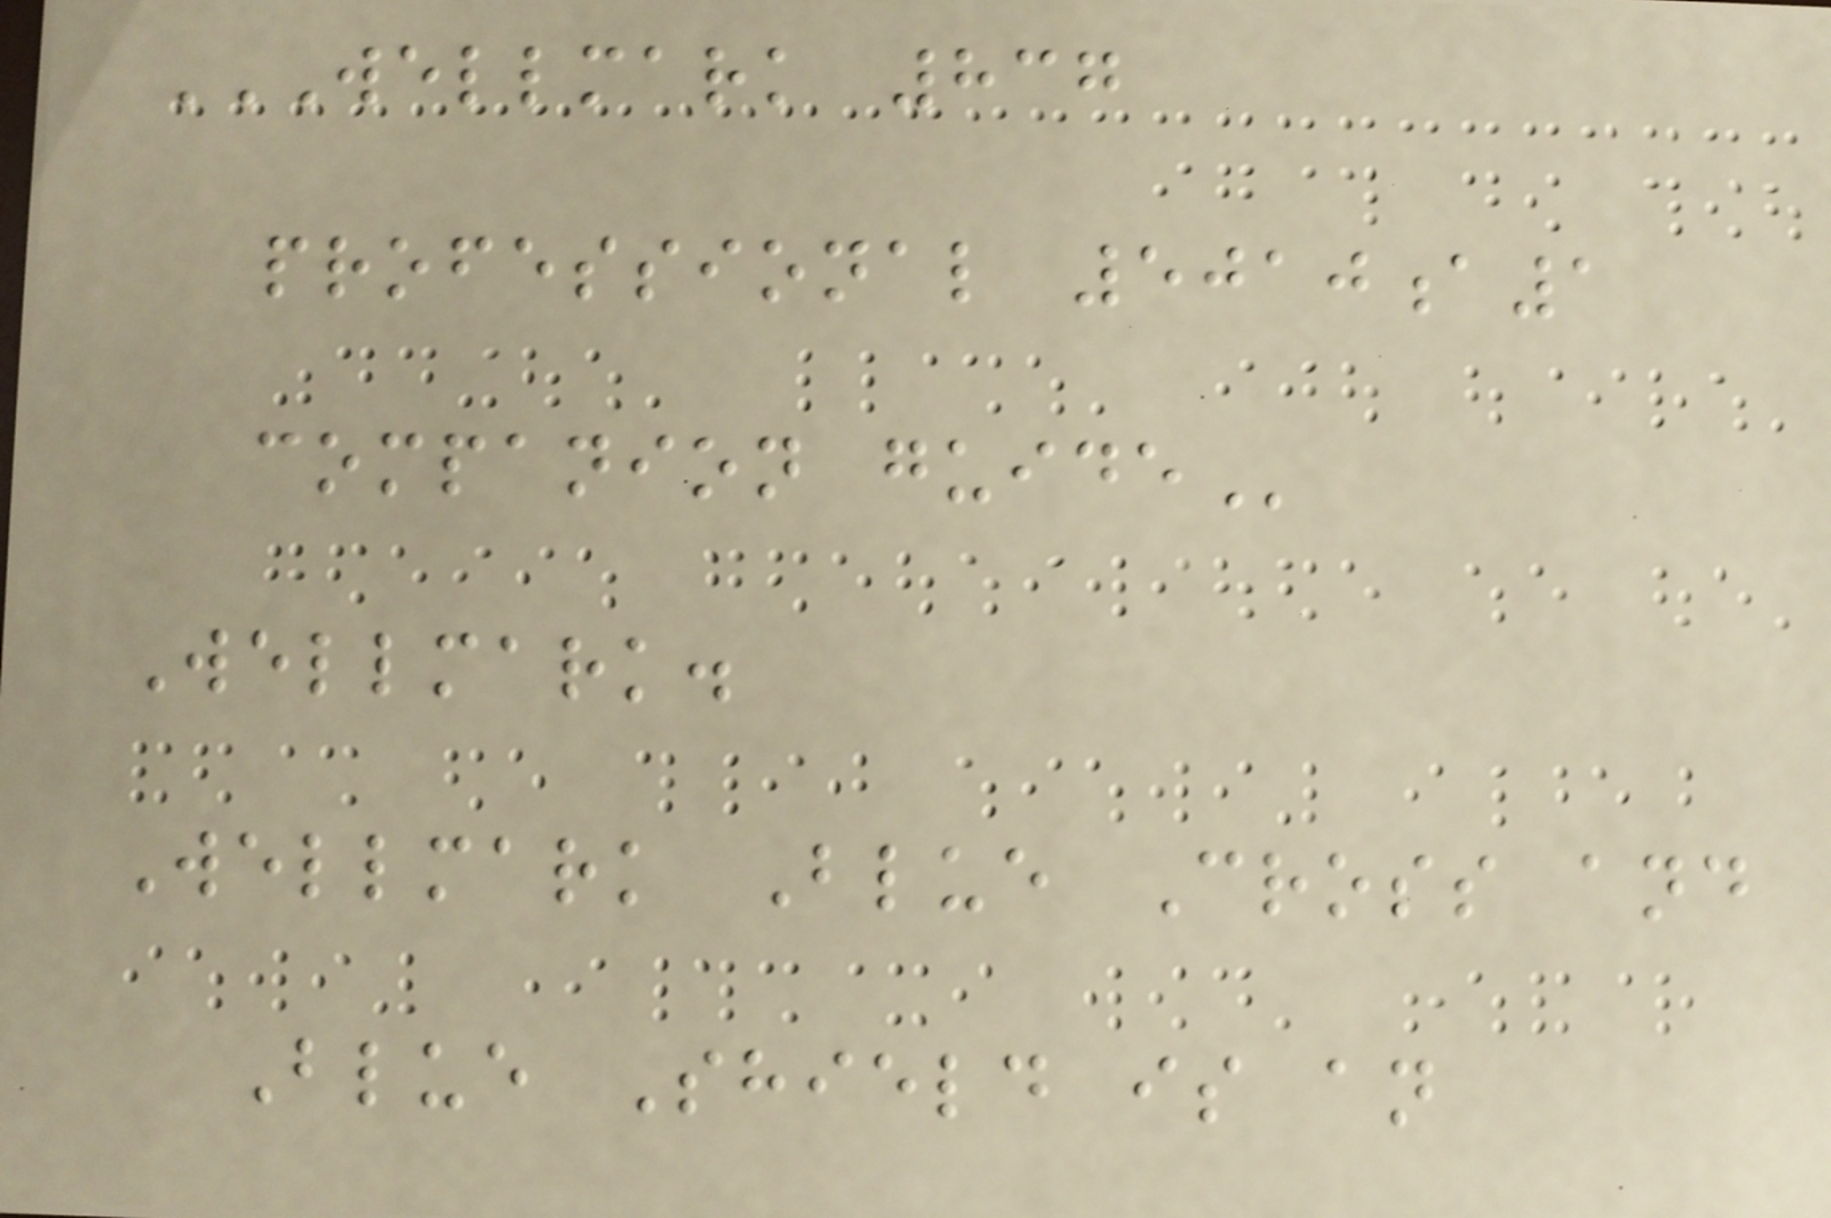WELLMARK 837
PROFESSIONAL 5010A1
COMPANION GUIDE
Wellmark.
Wellmark Blue Cross and
Blue Shield is an
